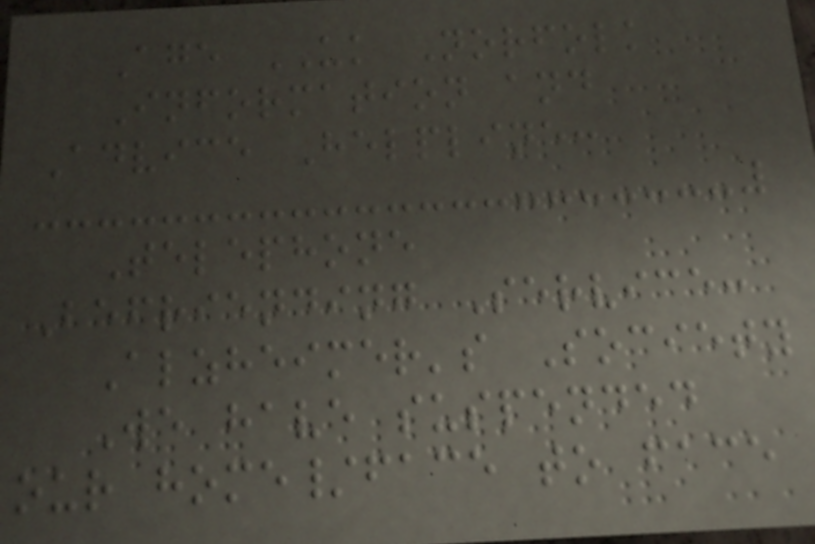Age UK Norfolk
Information and
Advice Helpline:
Telephone
Befriending Service:
Alzheimer's Society
We have suspended
our home/face to face
